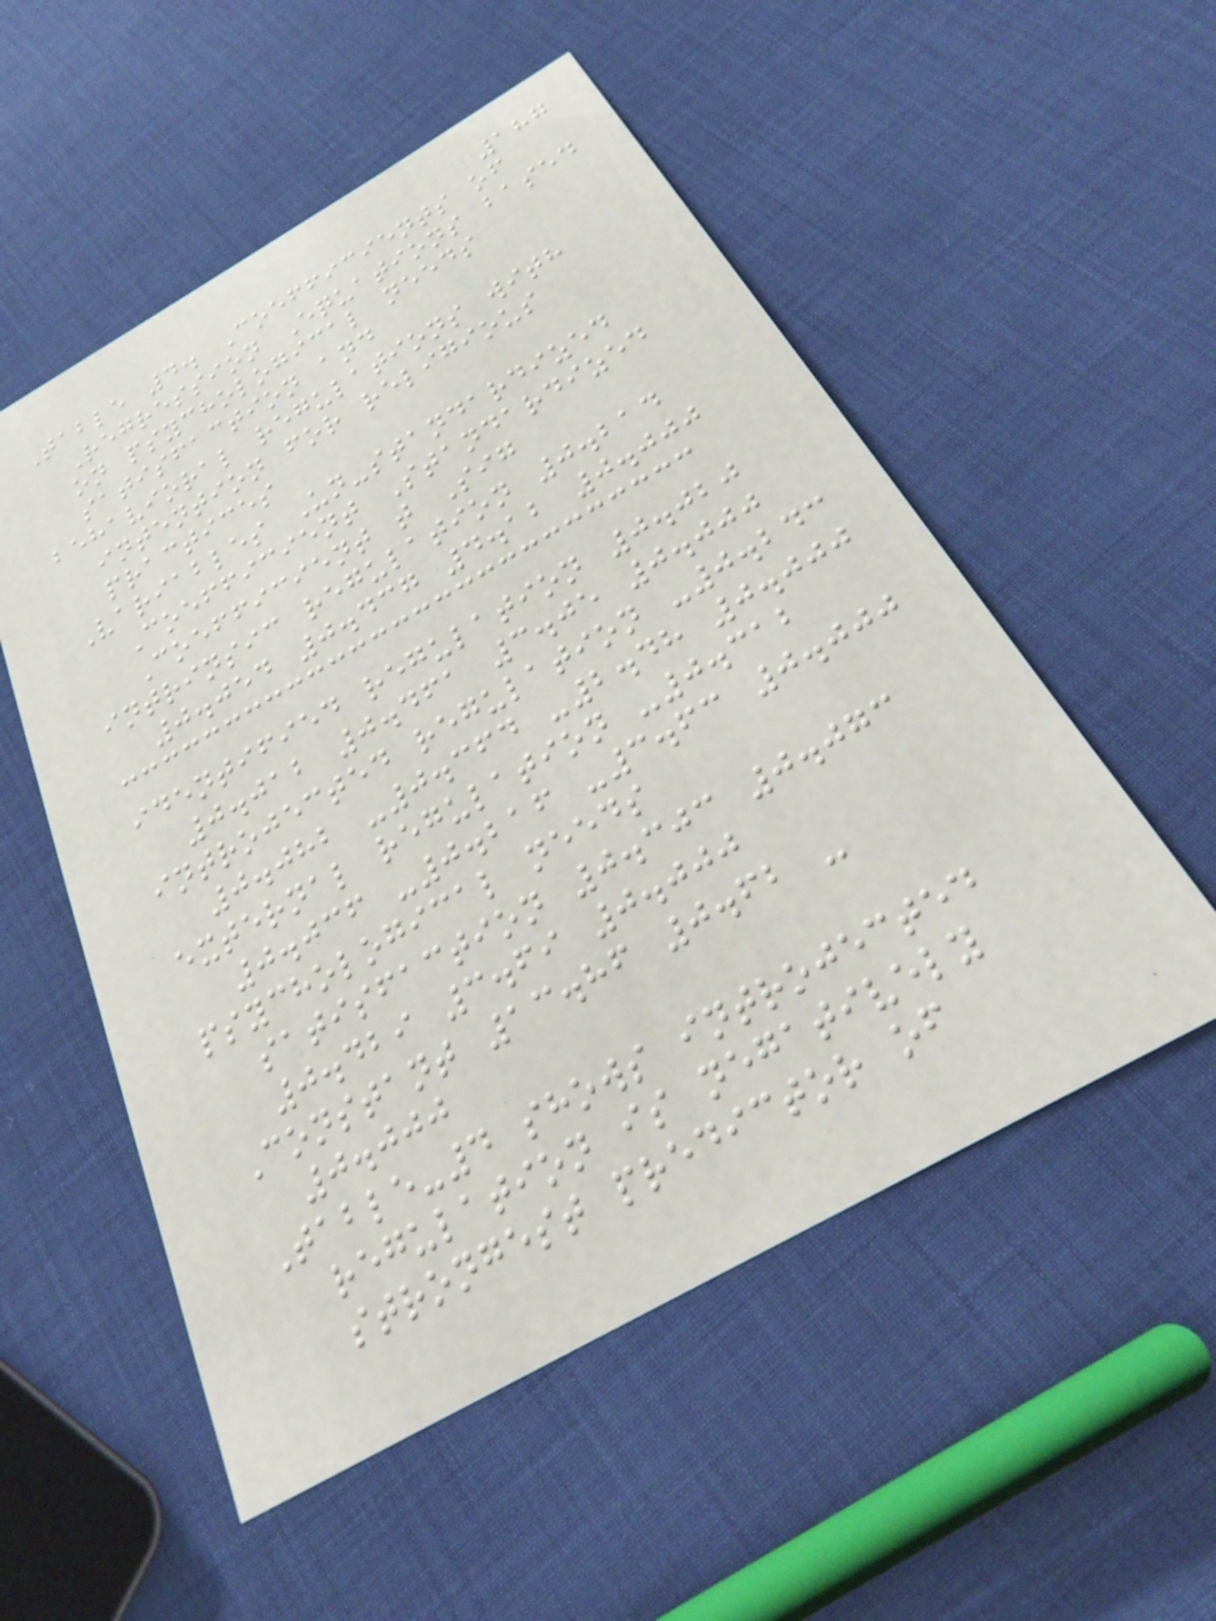187
Table 4. Coefficients of
Regression Equations based
on psychological needs
satisfaction and
behavioral regulations with
intention for religious
practices
Variables Un-standardized
Coefficient Standardized
Coefficient t Sig
intrinsic regulation 0.214
0.054 0.437 4.12 0.000
identified regulation 0.020
0.012 0.461 3.05 0.000
introjected regulation -0.243
0.082 -0.364 -2.48 0.000
external regulation -0.312
0.036 -0.216 -3.63 0.000
psychological needs
satisfaction 0.303 0.073
0.429 3.69 0.000
Constant 13.86 0.62 -
0.000
Table-4 shows introjected
regulation is negatively
strongest predictor of
